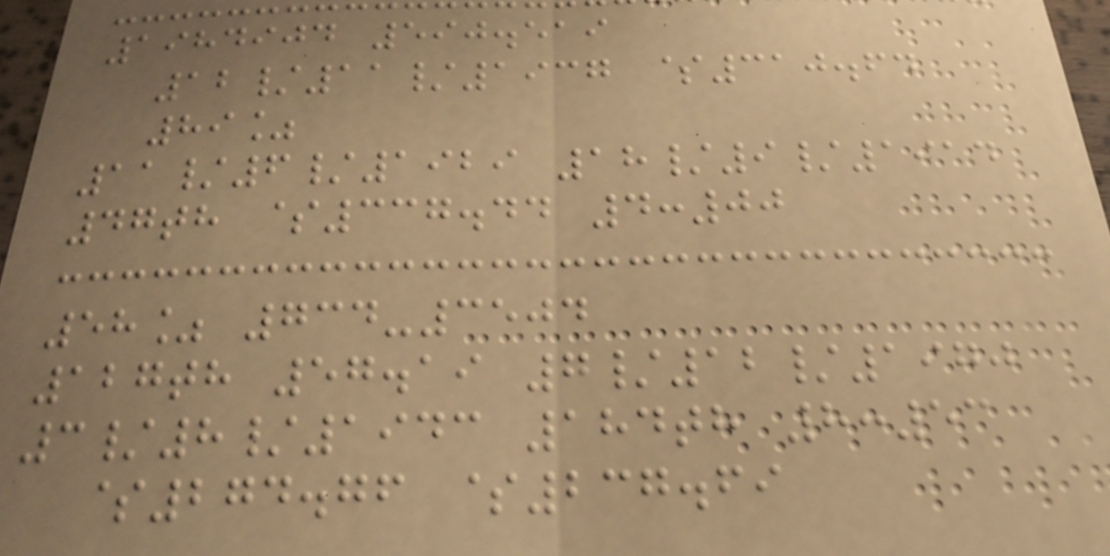1984904 590.519
12/11/1937 $310.64
89%
11/6/1929 18/9/1914
47th $337.44 4:00
58% 734-3504
127th 57.19 7/12/1970
3/8/1943 184th 8:53
$274.76 $237.69
